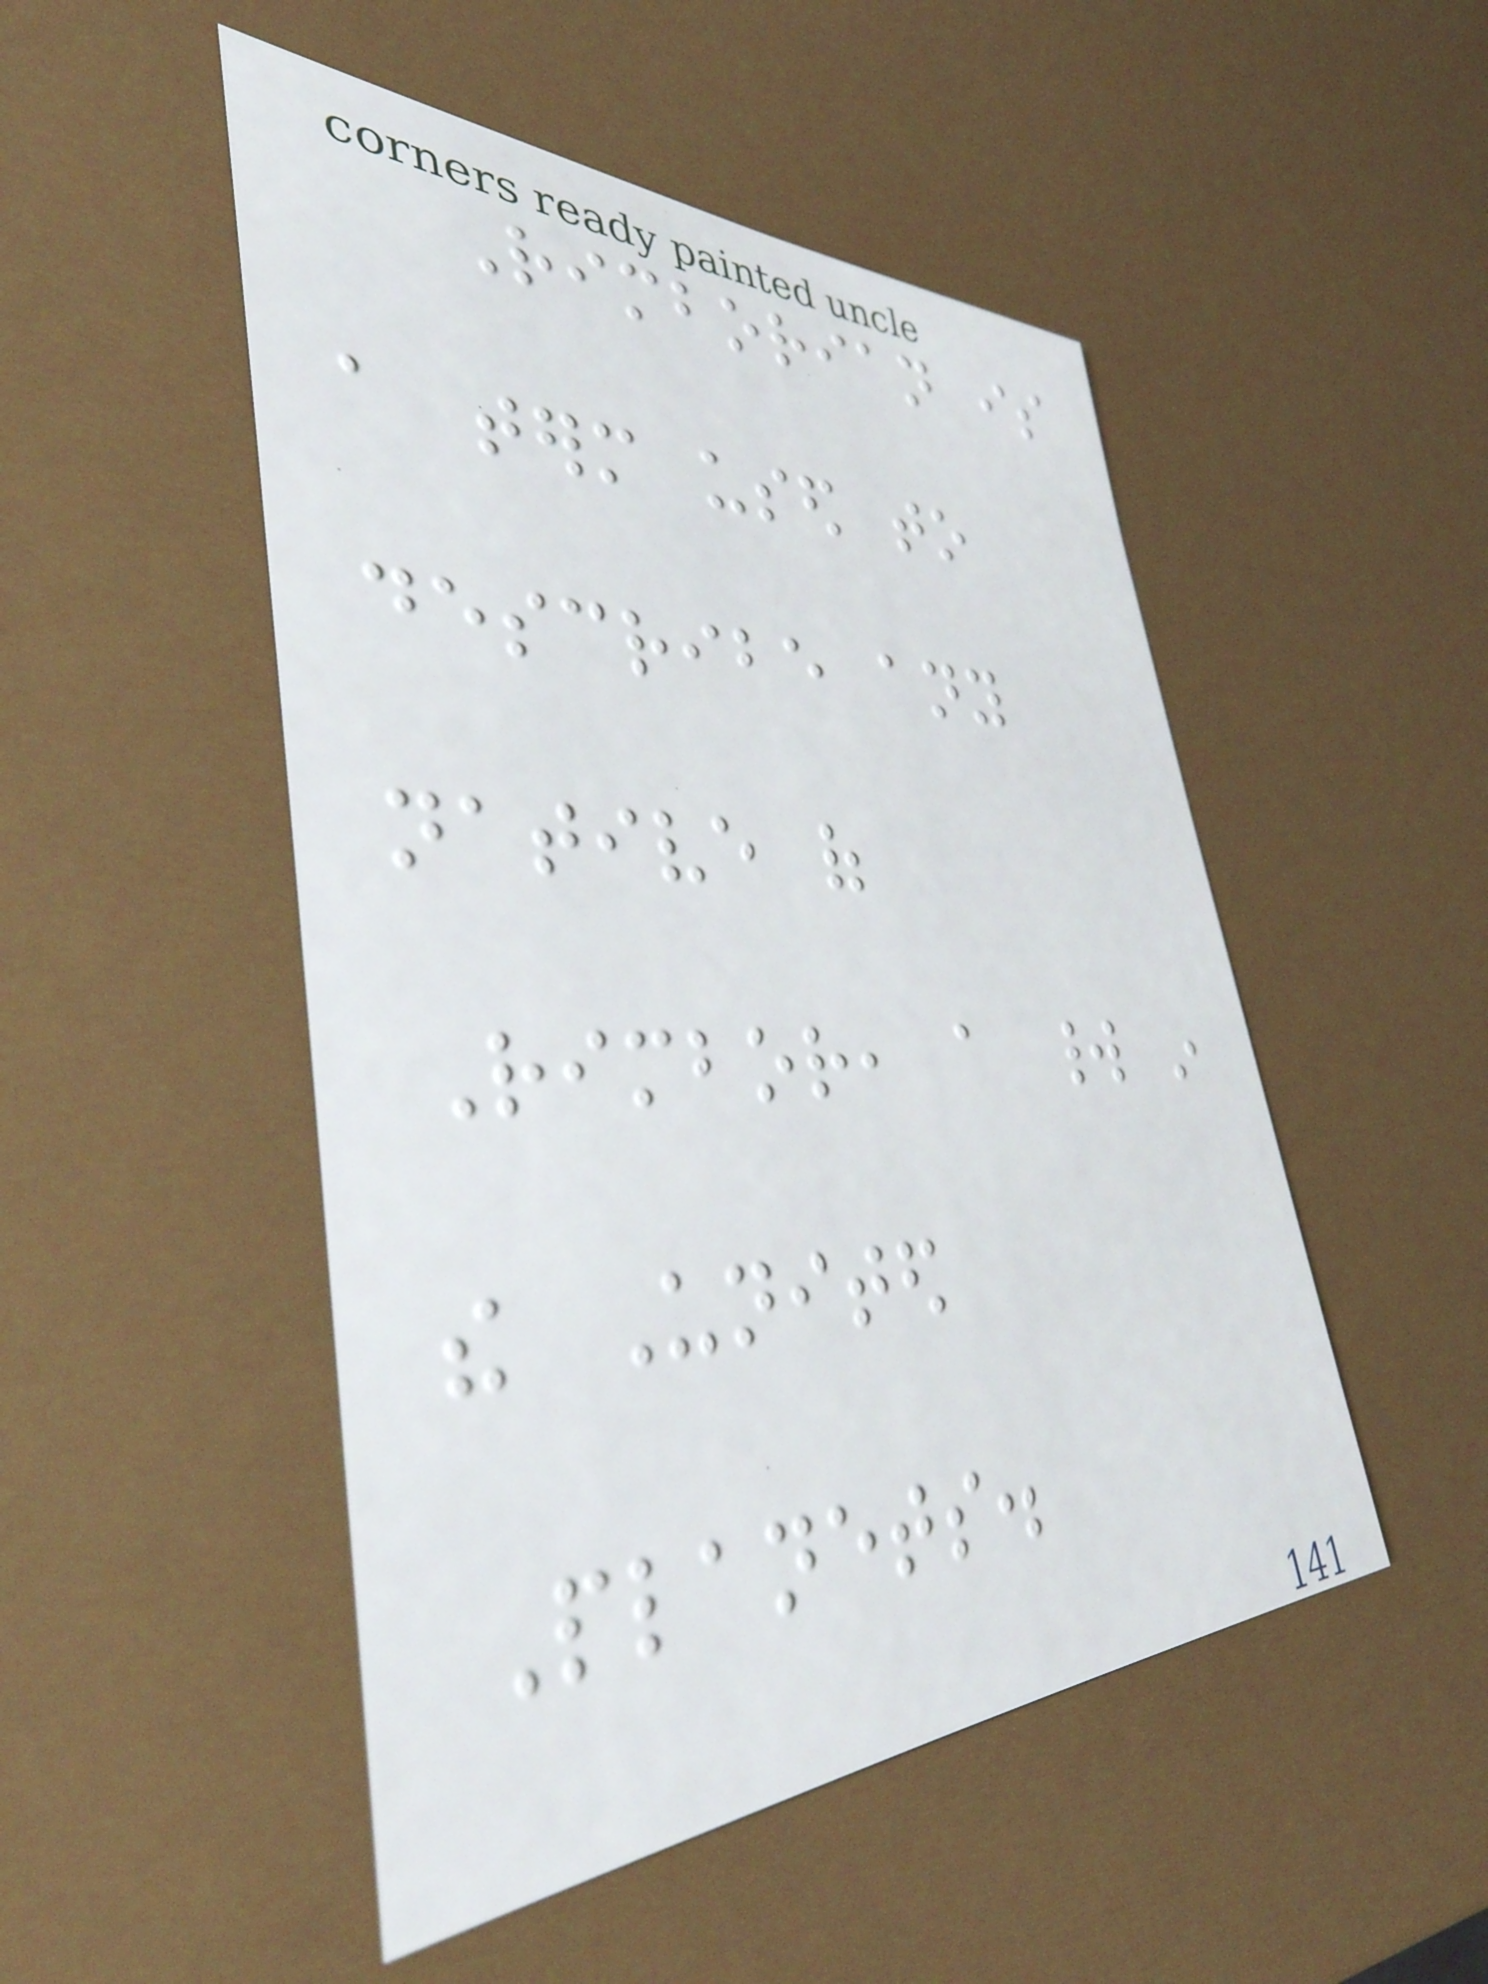Rimborian is
a term used to
describe any
native of
Rimbor, a world in
the United
Planets.
